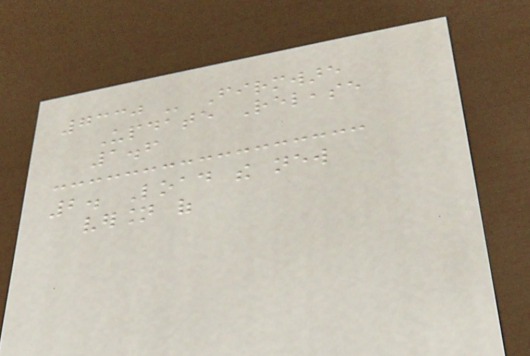7330 - Firmware
Update Release
1.6
2. Load the new
version of
